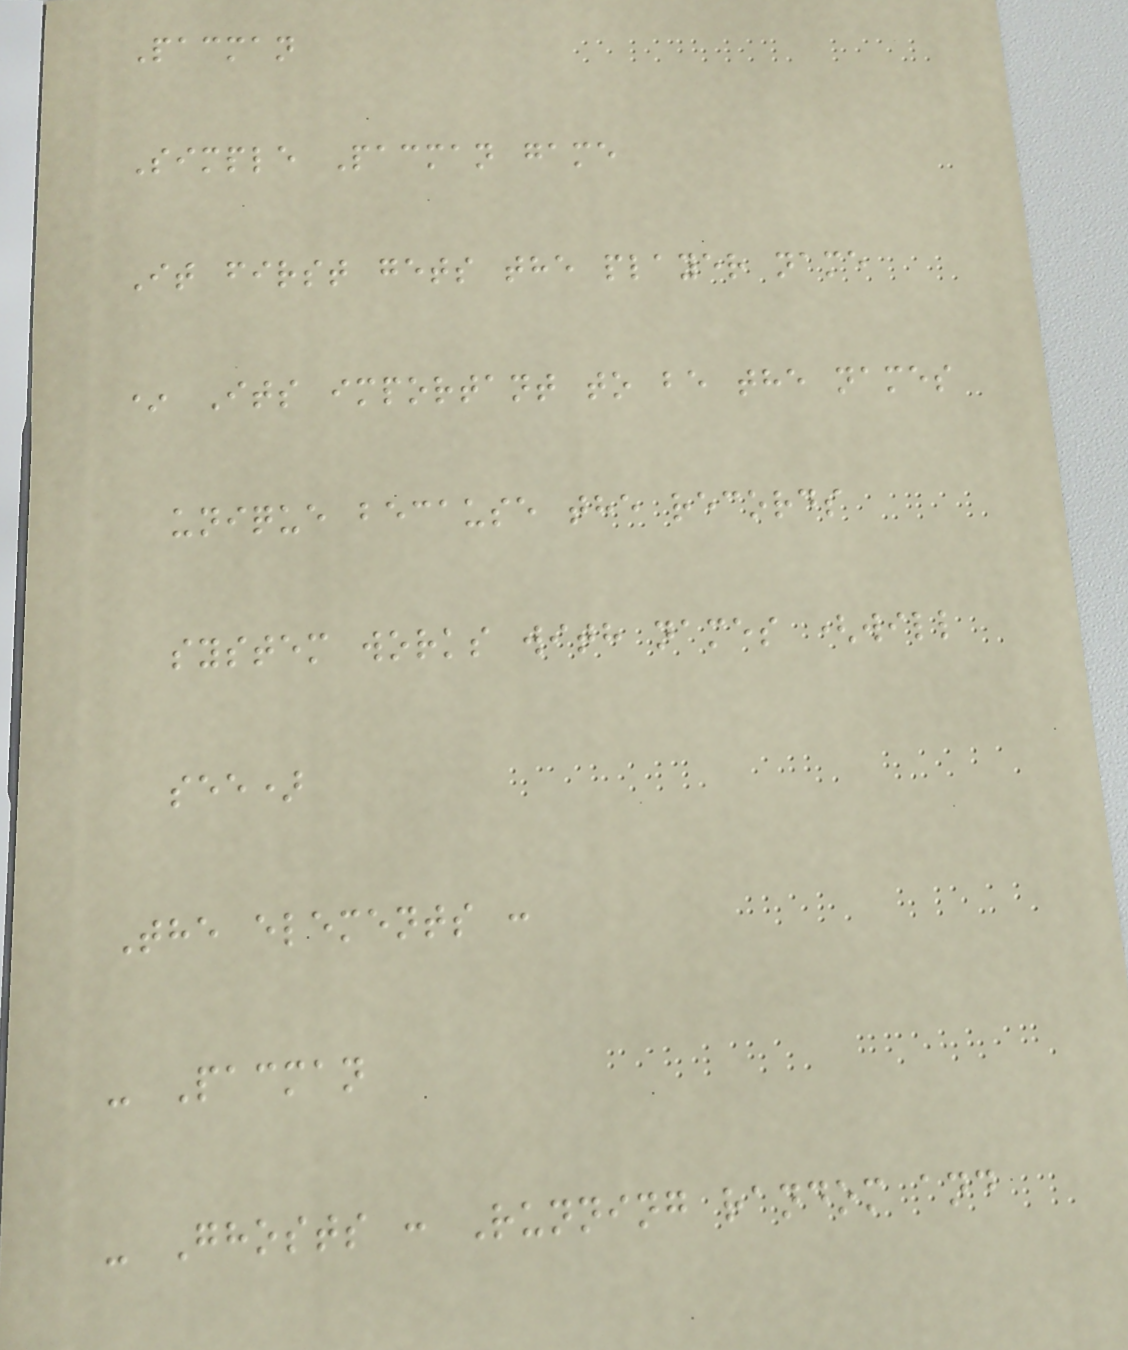Pacman
Simple Pacman game
It first gets the player name
* Its important to be the names
unique because the records
system works with names (will
see)
The elements :
- Pacman
- Ghosts : Running random and
